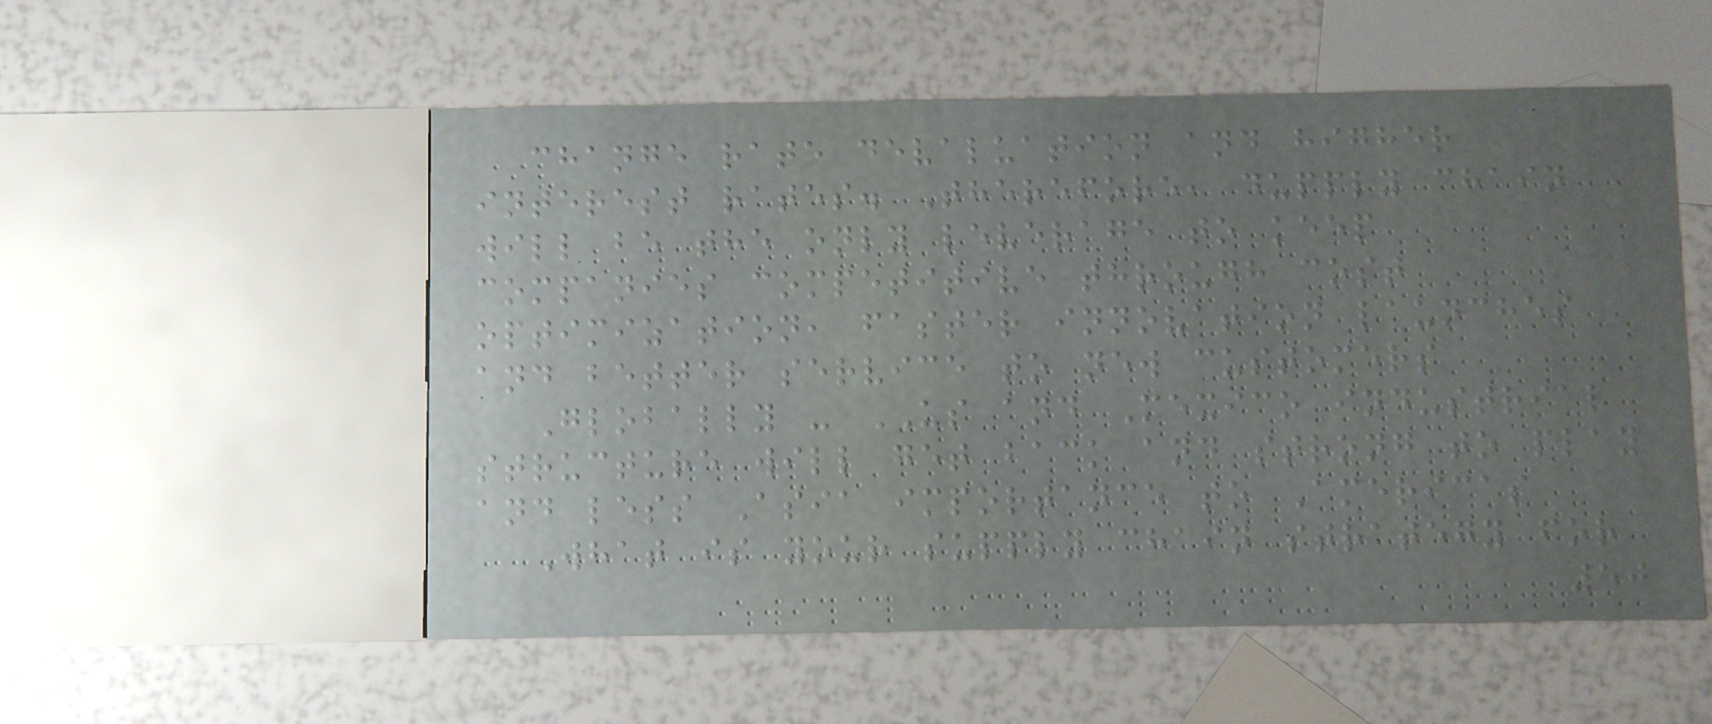change rate devaluation and higher
interest rates. Therefore, dupply chain
will be the only leverage to keep
companies competitive through cost
optimization, faster innovation launches
and better service to new customers
Globally - US and Mexico industrial
structure will get back and strong to play
and less Asia importance to Americas
What is your supply chain strategy for
50
